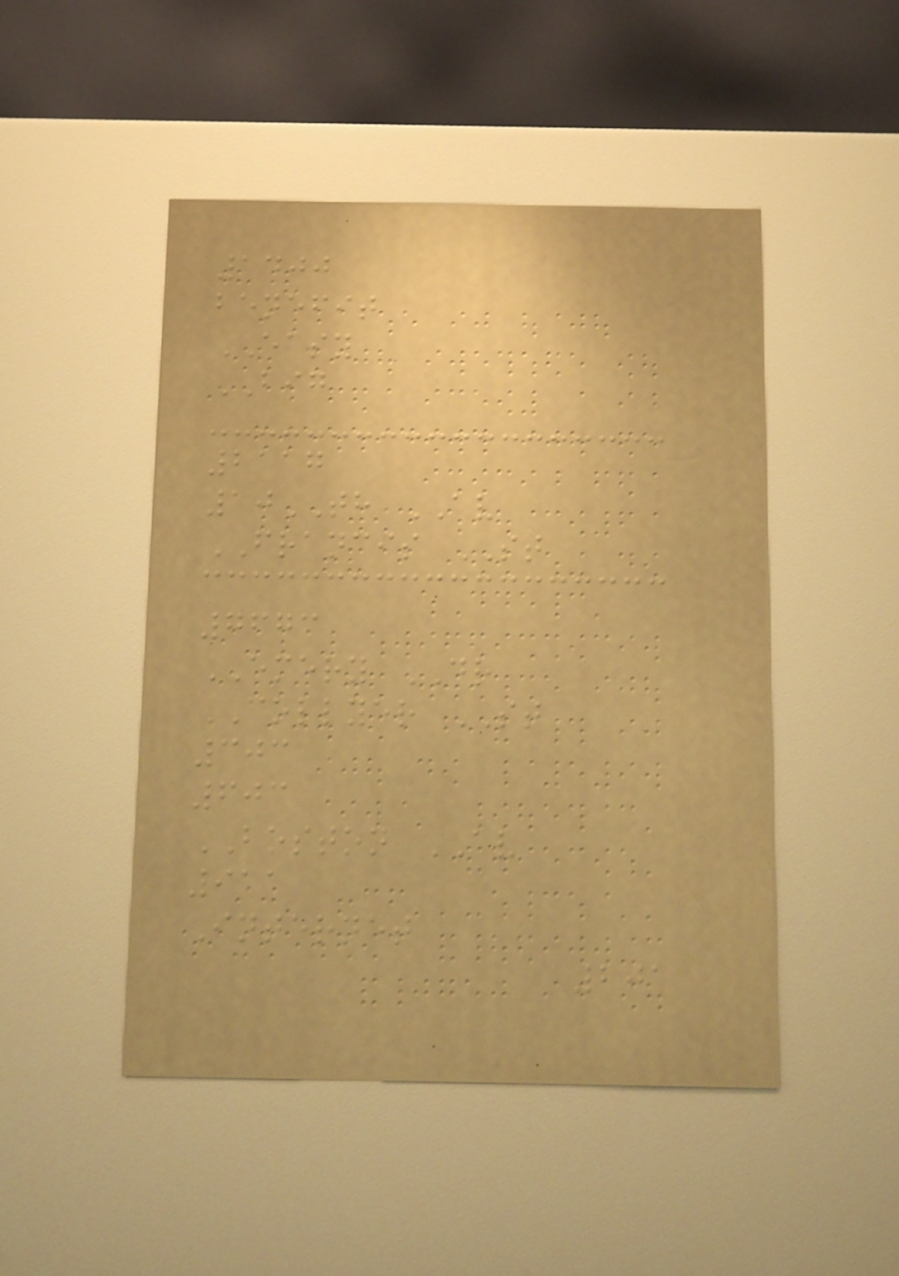1400
benefit
EASY
BIG
2117
10TH AV
FRANCIS ST
7673
EMERY DR
COLLYER ST
303
603
BOSTON AV
911
Internet
201
